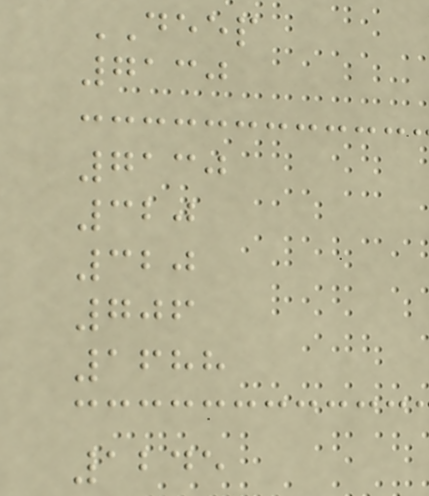DEEP
7130
7130
320
320
706
1688
1245
